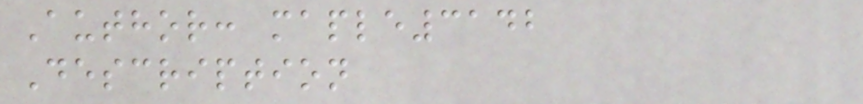Author: maple3142
Description
